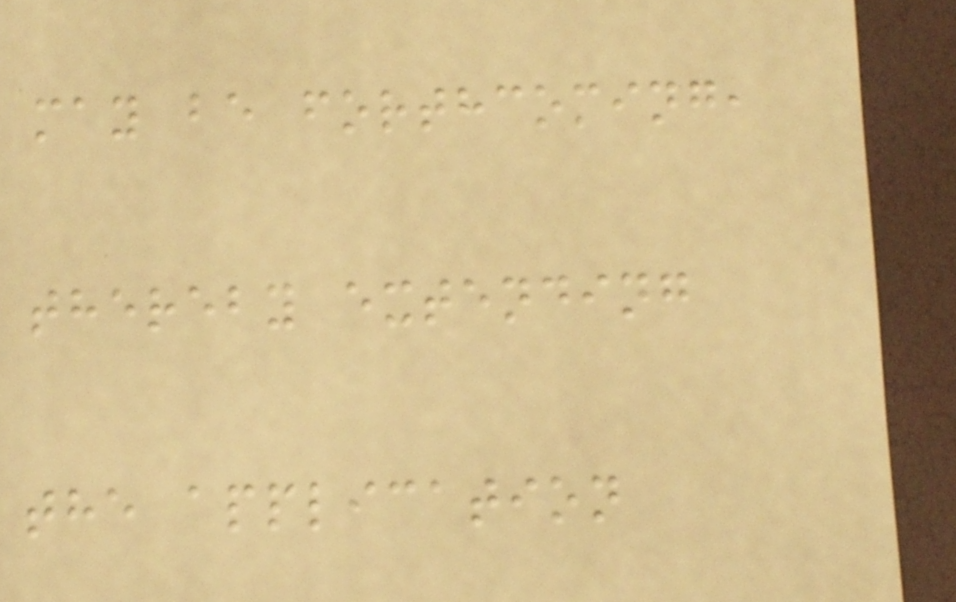may be forthcoming,
thereby extending
the application
